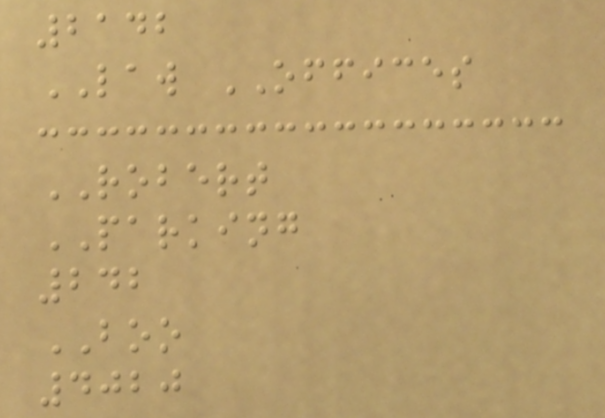2142
LAW OFFICES
ROBERT
PARKING
242
BOO
4020
